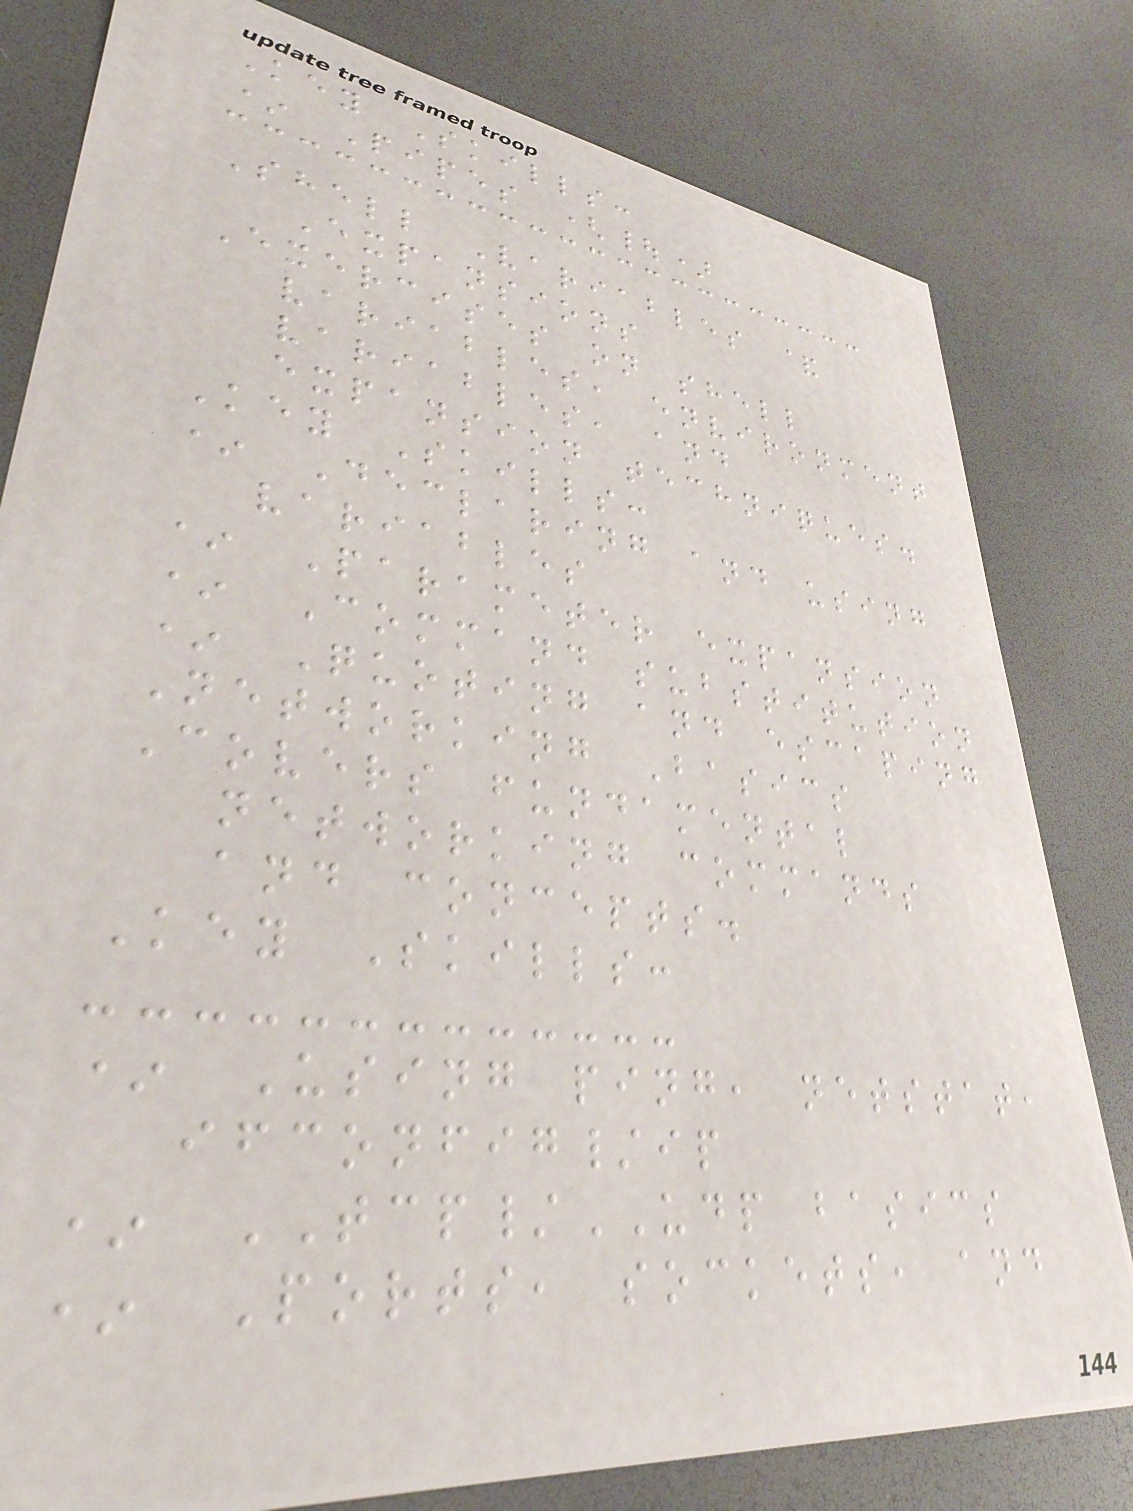Key Skills:
* Pipes (|)
Shell Variables &
Expansions
Exercises on shell
variables, environment
variables, and
expansion techniques.
Key Skills:
* Declaring and using
variables
* Parameter expansion
* Command substitution
* Quoting and escaping
Networking Basics
Covers fundamental
networking commands
and concepts.
Key Skills:
* Using ping, netstat,
ifconfig/ip
* TCP/UDP basics
* Ports, sockets, and
